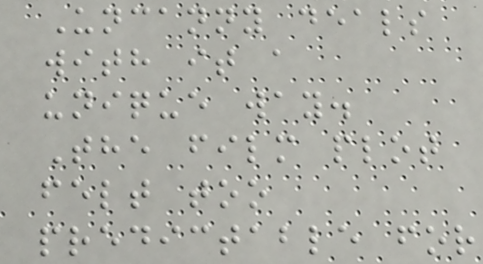Uncanny deals
with it a
unique way.
The film plot
felt too
predictable for
